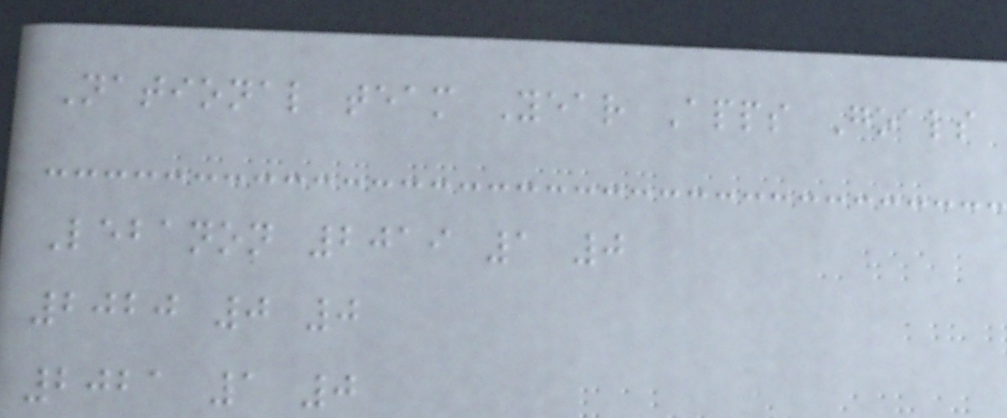National team Year Apps Goals
Lebanon 2019 1 0
2020 0 0
2021 1 0
